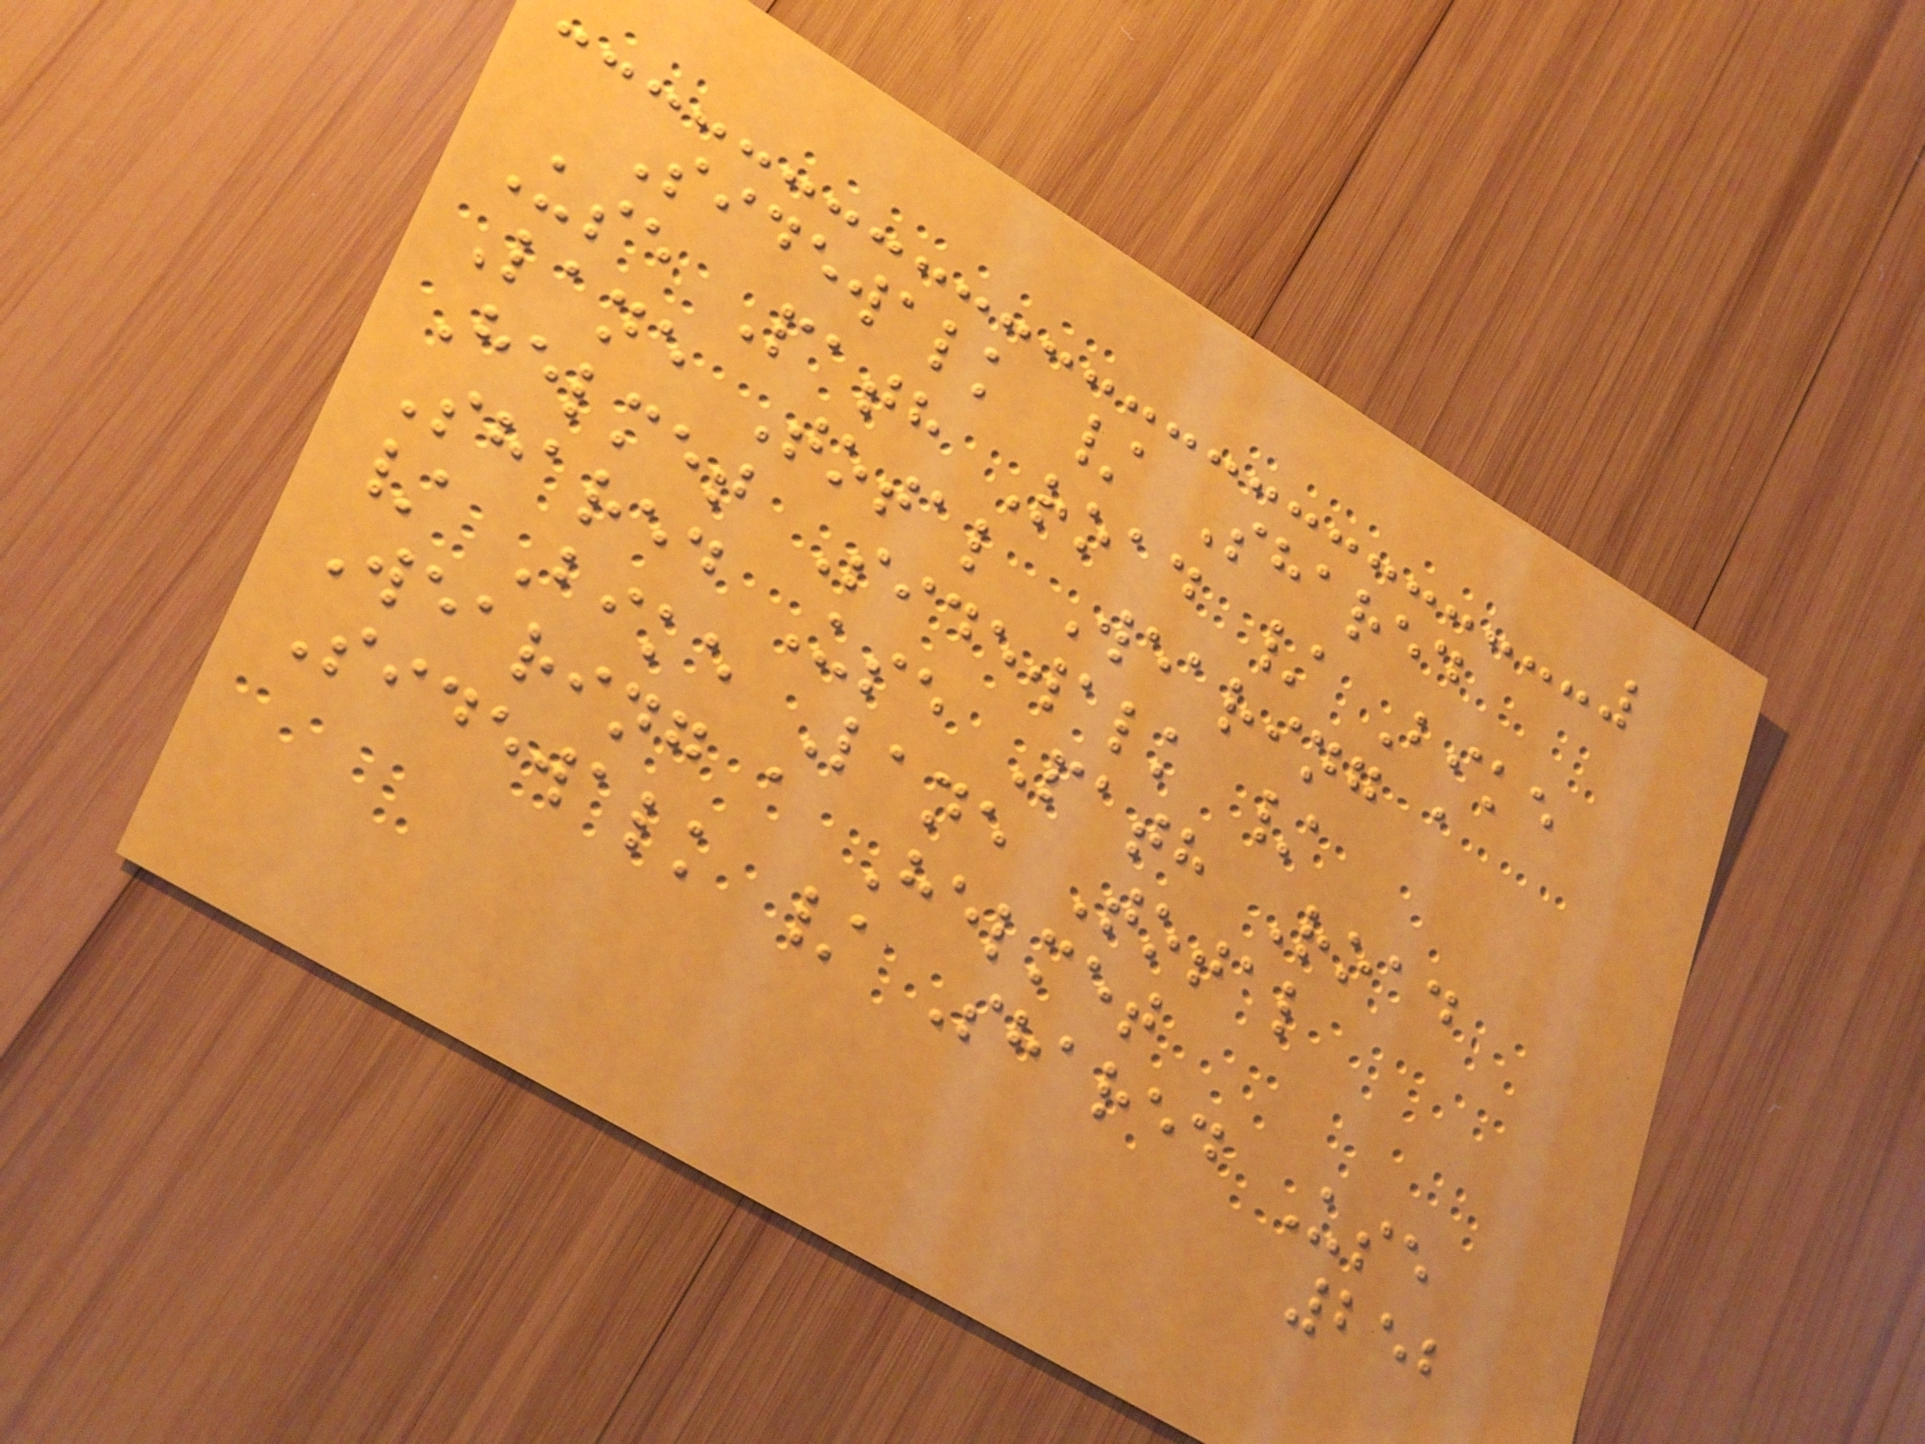Sidewalk / Shared
Use Path Road / Bike
Lane Total Wearing a
Helmet Sidewalk /
Shared Use Path Road
/ Bike Lane Total
Wearing a Helmet
Sidewalk / Shared Use
252
